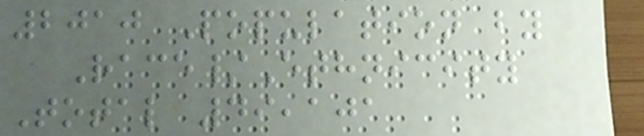2010 Population by
Race/Ethnicity
Total 49,101
